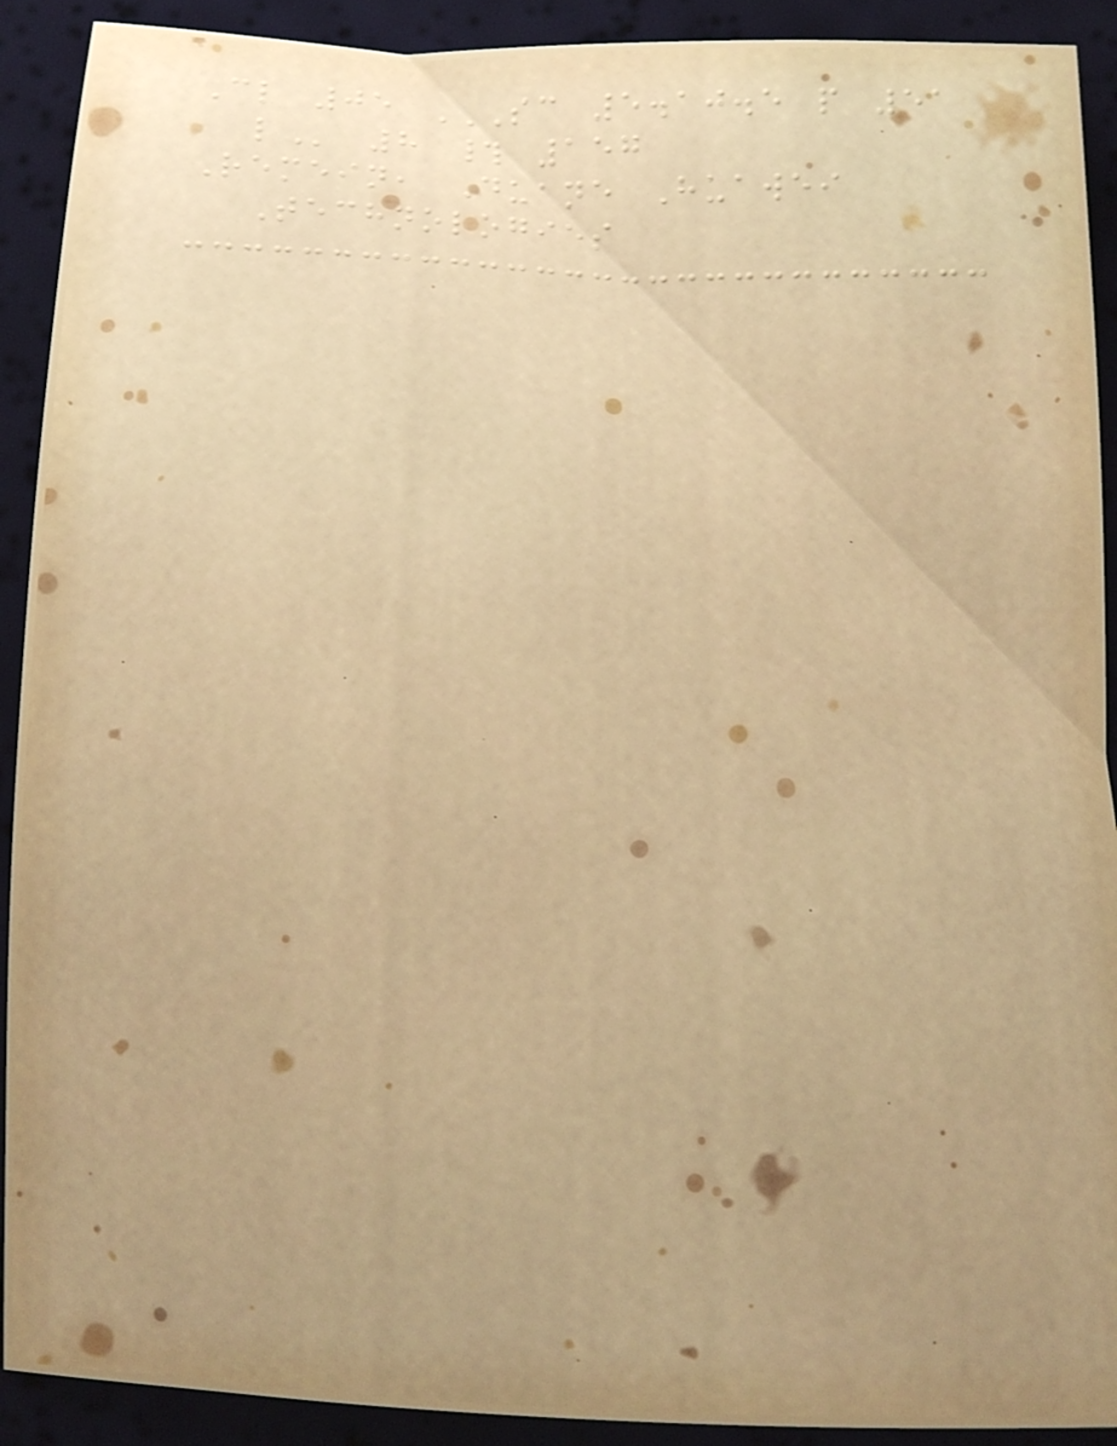Cl 05 SC 5.10.5 P 51
L 8 # 157
Remein, Duane Huawei
Technologies
